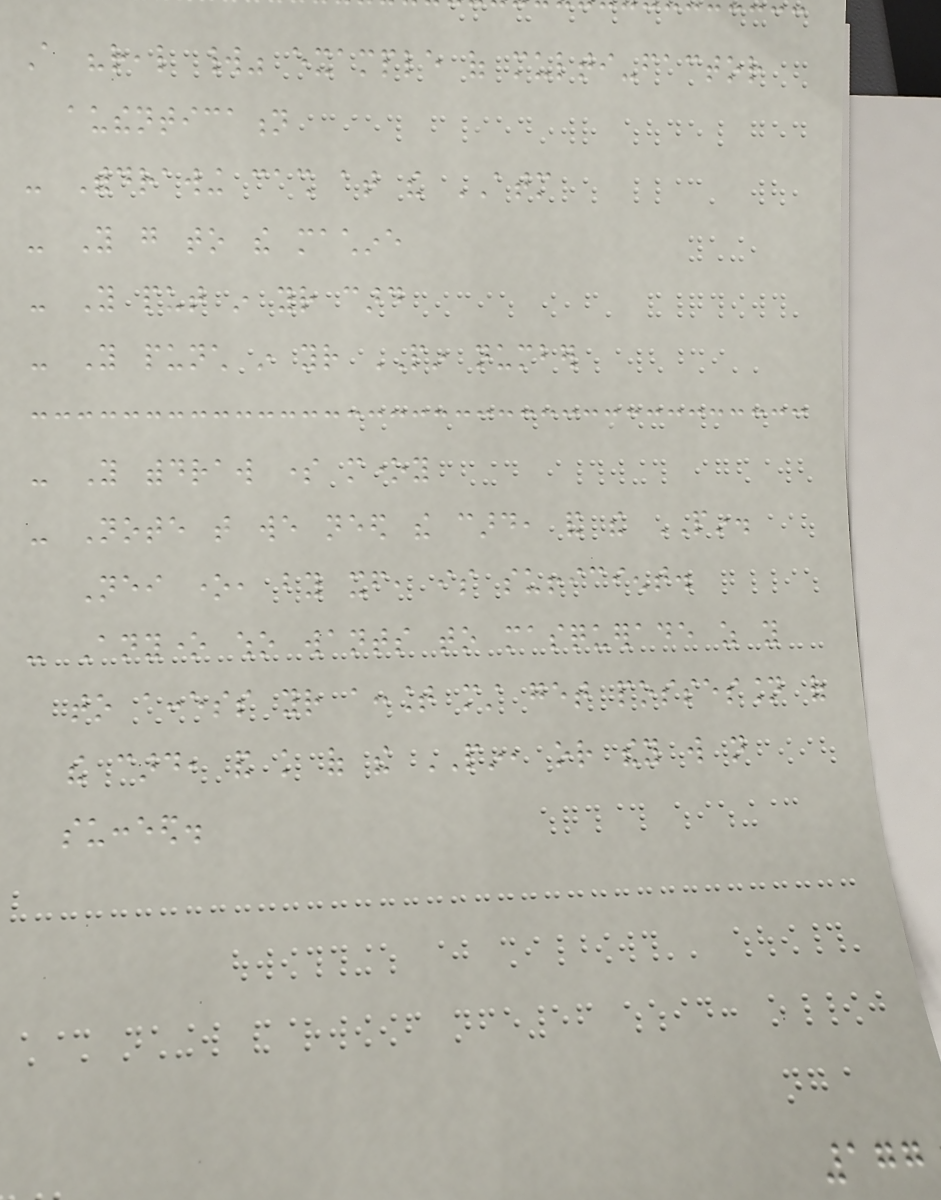A "real world" example of multi-factor
authentication
- Withdrawing cash at the ATM
- You go to the machine
- You put in your card
- You punch in your PIN number
- You withdraw some money
- Note that we need the card, and the PIN.
Neither one, by itself, is sufficient.
- Anyone who wants to masquerade as you
to access your account must get possession of
the card, and knowledge of the PIN, or they will not
succeed.
177
